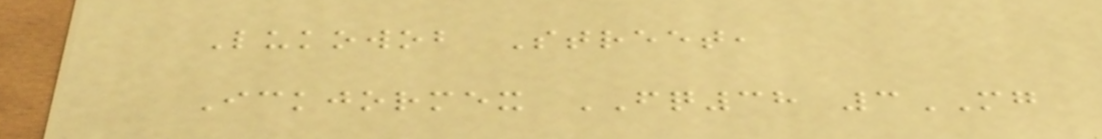Lukowob Street,
Ickjormex FQ38 3MG
